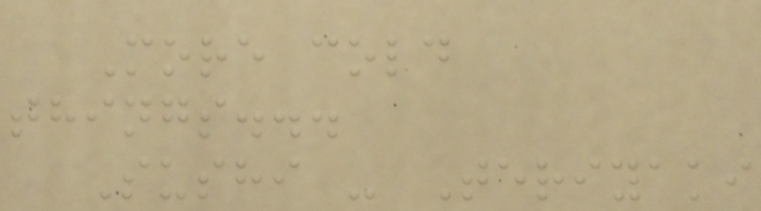More cold
things...
Sushi - Teriyaki
